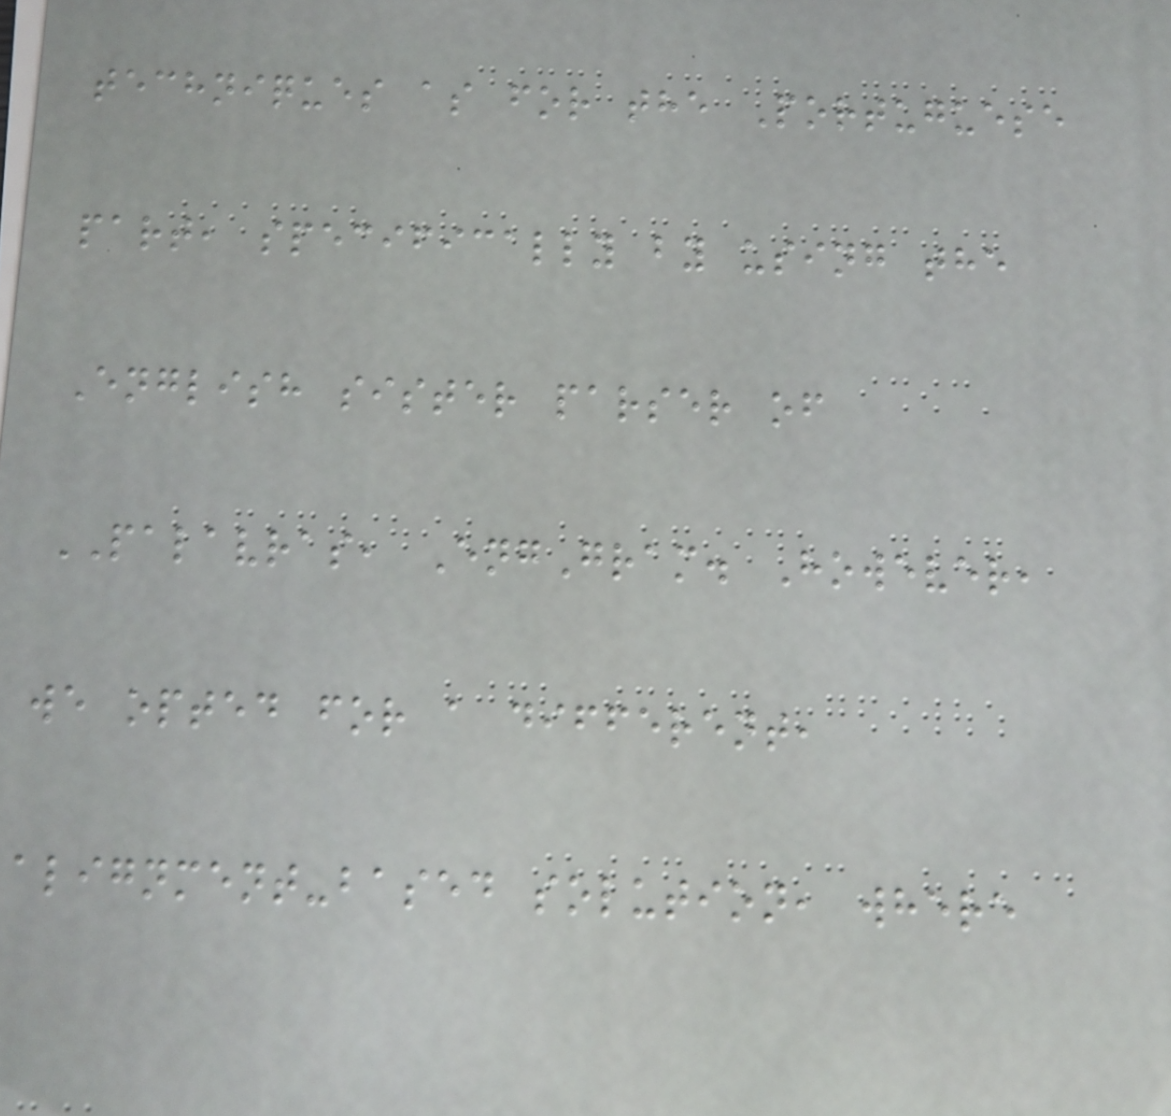techniques as for the Portuguese
part, specifically by using the
English sister parser of
PALAVRAS, EngGram. However,
we opted for a different,
alignment-based solution, where
